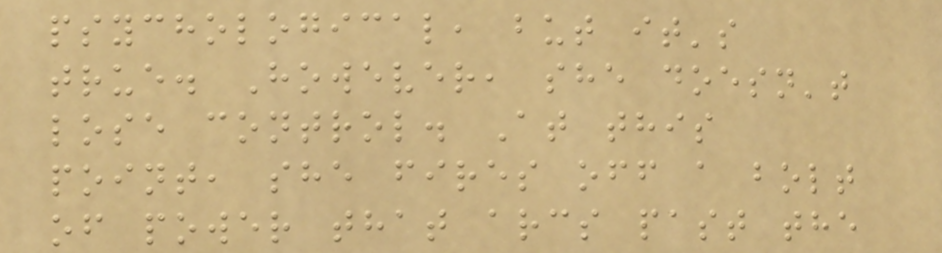psychological, but it's
true. However, she doesn't
lose control. At this
point, she fires off a bolt
of power that arcs past the
